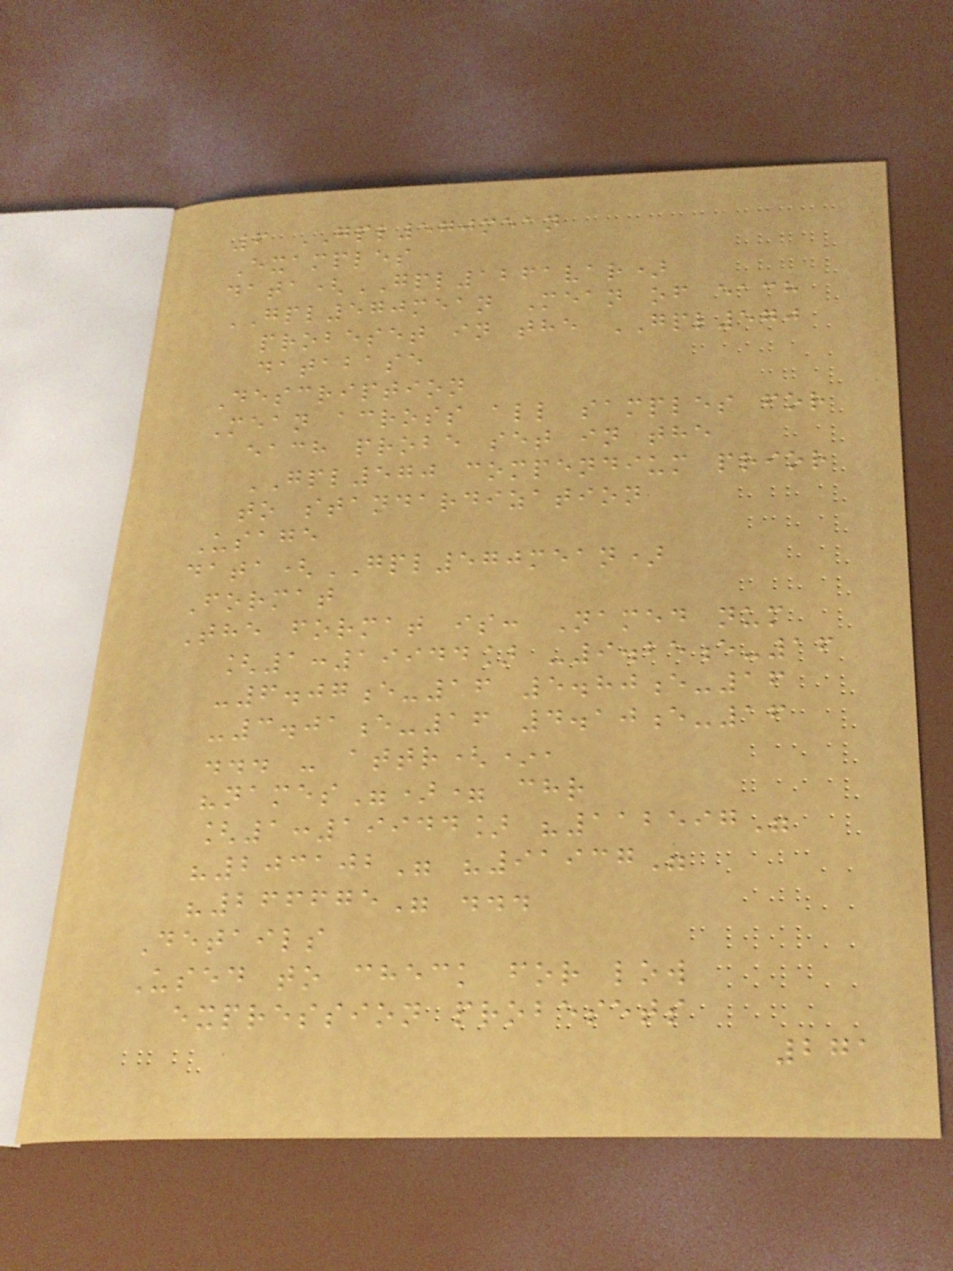6 GPL570mean
Examples
data(GPL1261var)
GPL570mean Mean of each
probeset in the GPL570
database
Description
Mean across all samples for
each probe set in the
GPL570 compendium prior
to standardization
Usage
data(GPL570mean)
Format
The format is: Named num
[1:19944] -9.25e-16
-6.07e-16 5.80e-16
-3.01e-16 4.10e-16
... - attr(*,
"names")= chr
[1:19944] "112597"
"203102" "91937"
"266675" ...
Details
Used to check for low
expression probesets
271
